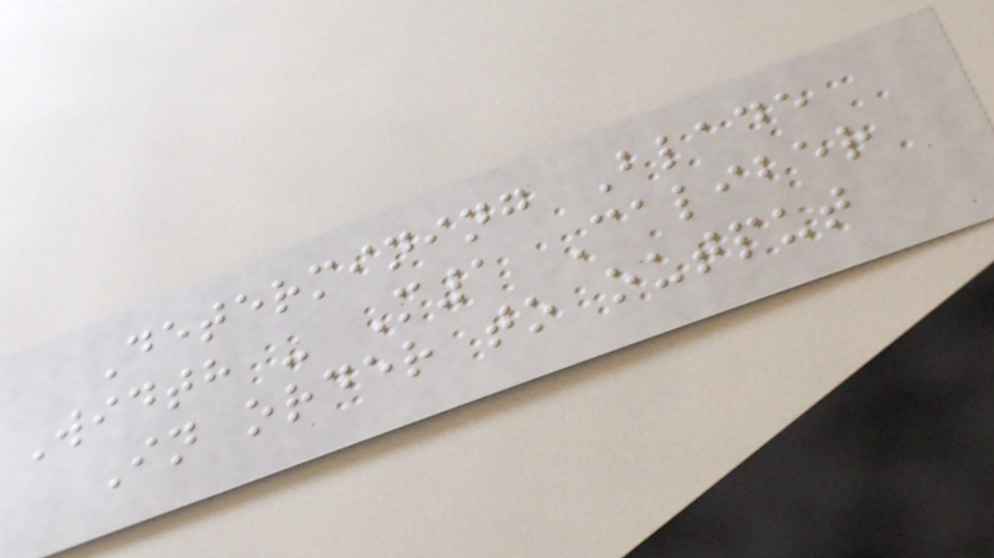Determining Blade
Width - M1 Caliber
In order to output
